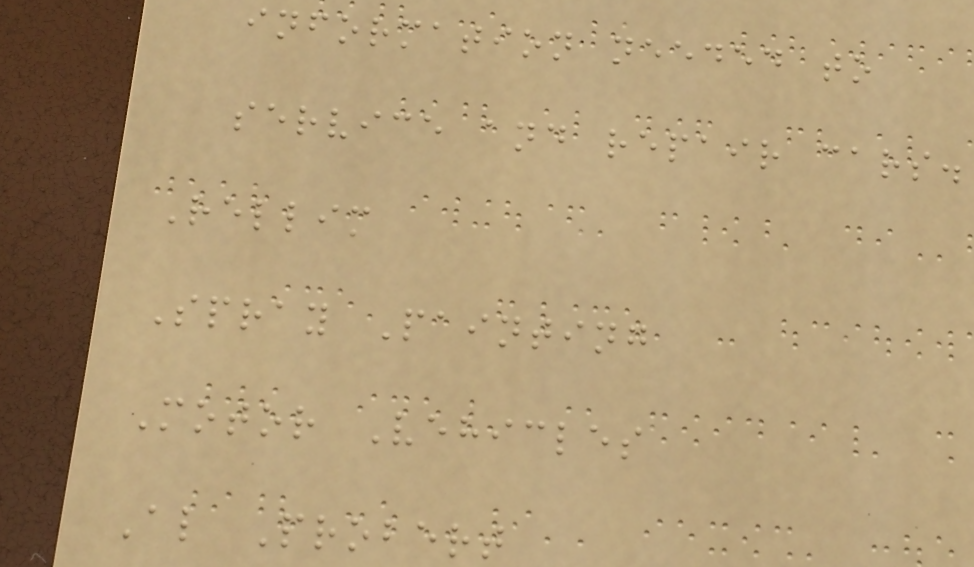information needed to
service and repair cars.
Rellim
Spray Painting
Motor Vehicles
Al Probert
